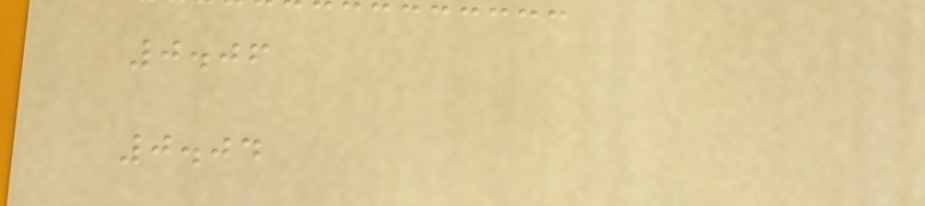0.06
0.04
